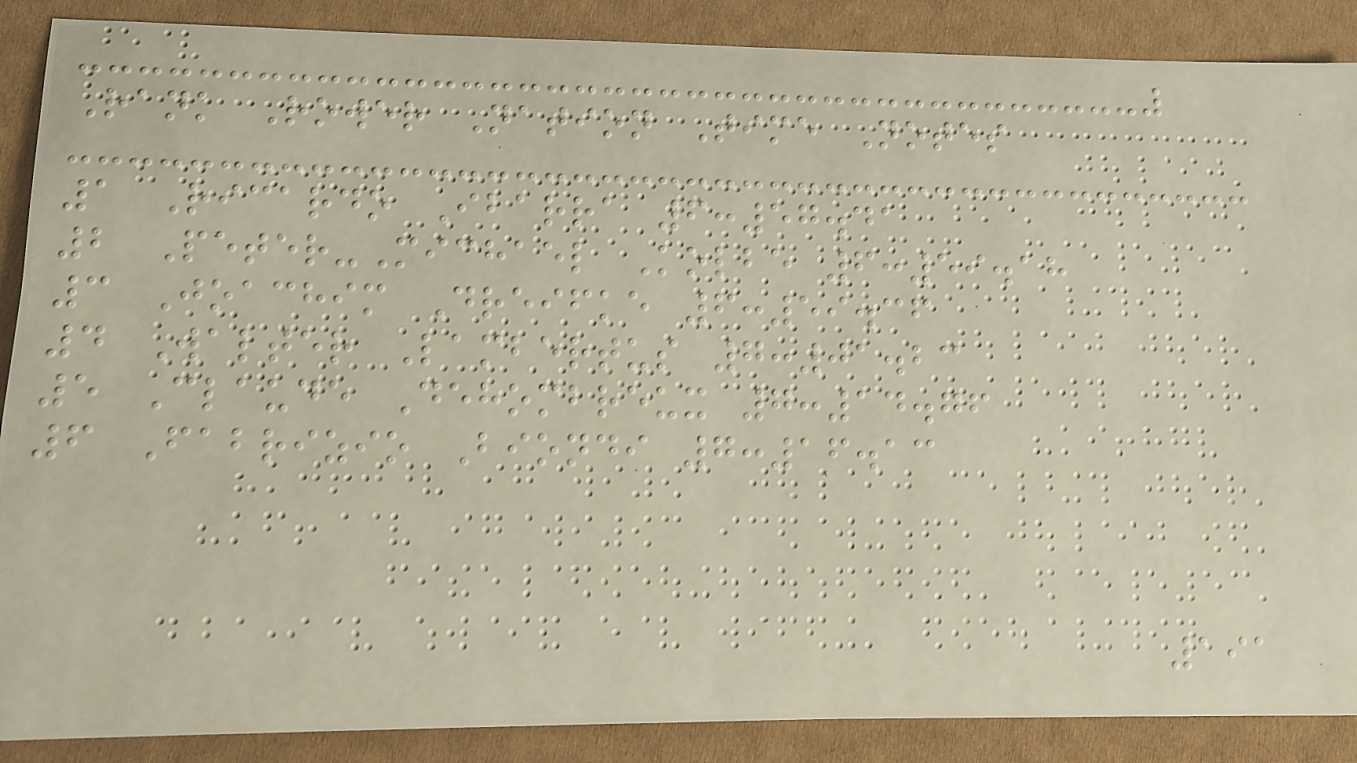Rank Rower Nation Time Notes
1 Ricardo Ibarra 6:57.41
2 Peter-Michael Kolbe 6:59.18
3 Joachim Dreifke 6:59.36
4 Walter Lambertus 7:01.23
5 Claude Dehombreux 7:14.76
6 Fabrizio Biondi 7:16.13
191
